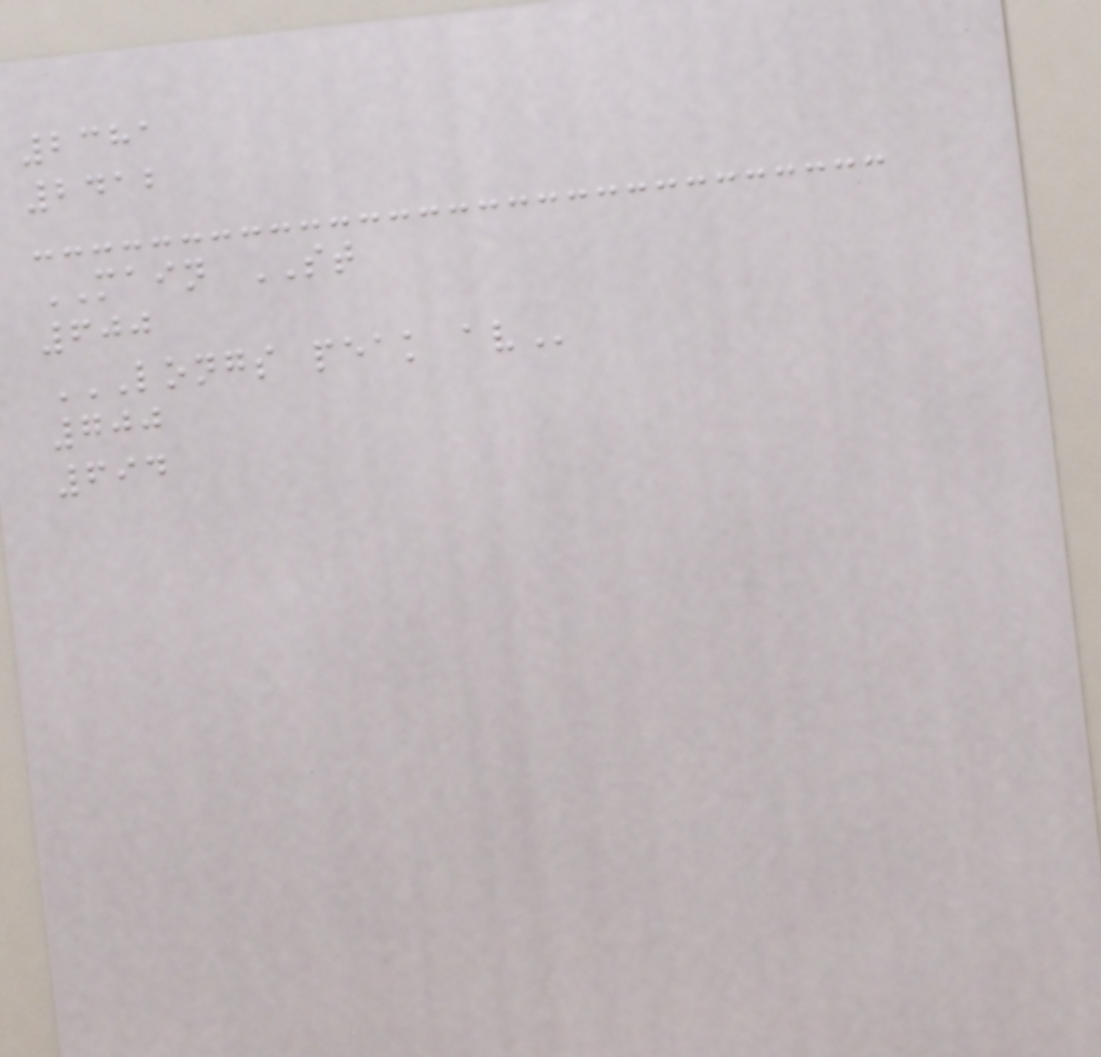2381
2412
MAIN ST
600
LONGS PEAK AV
700
694
